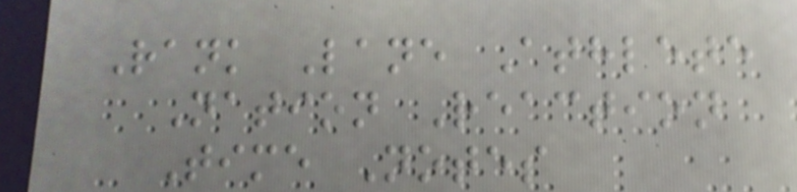Rank Lane Athlete
Nation Reaction
Time Notes
